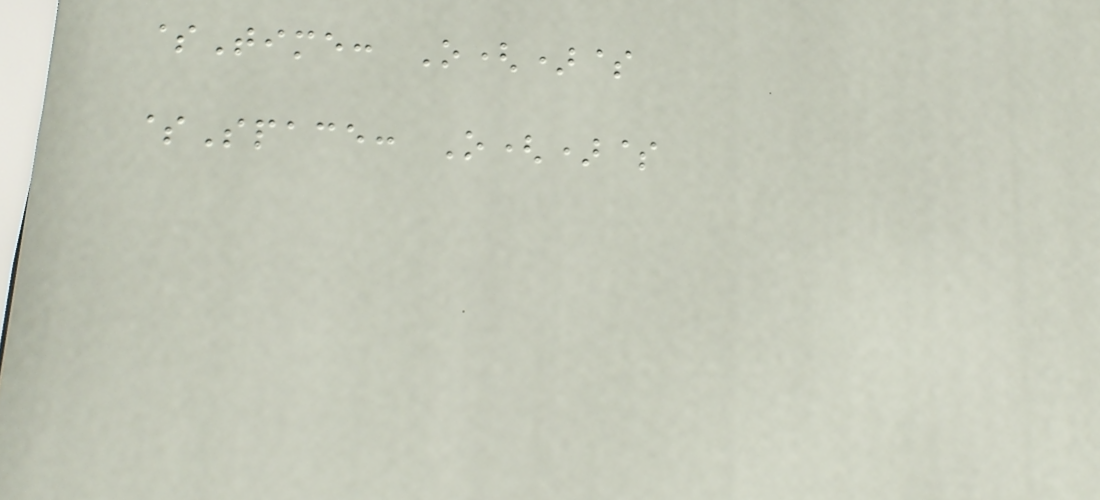$Time: O()$
$Space: O()$
